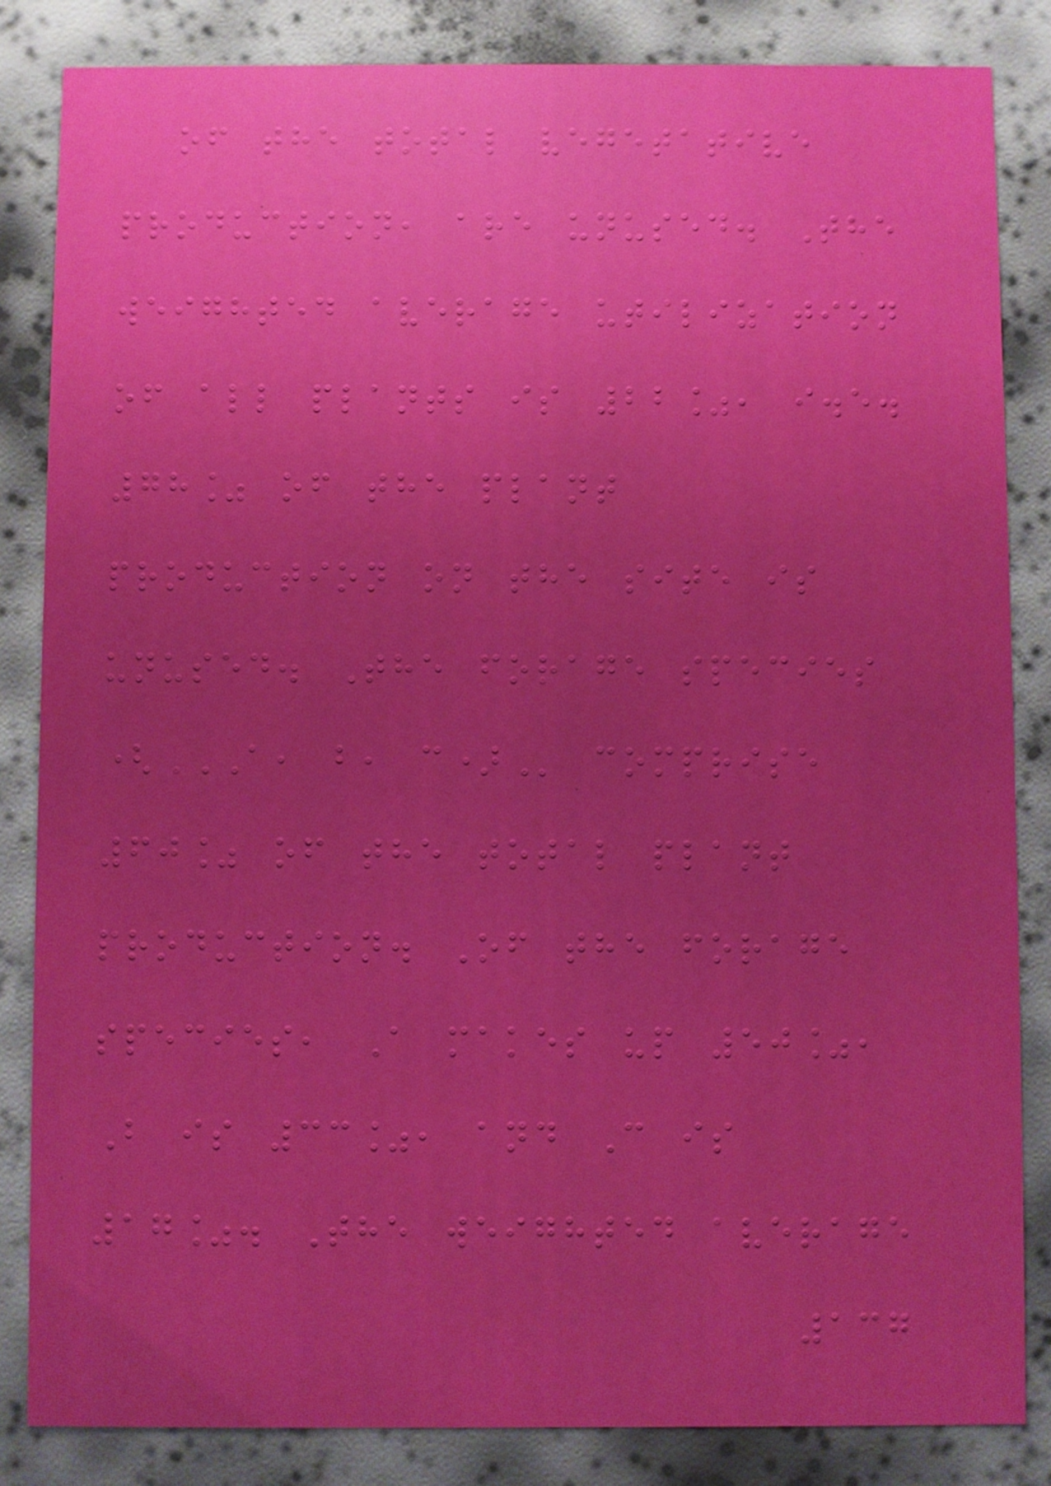of the total vegetative
production, are unused. The
weighted average utilization
of all plants is 22%, i.e.
78% of the plant
production on the site is
unused. The forage species
(A, B, C) comprise
60% of the total plant
production. Of the forage
species, A makes up 50%,
B is 33%, and C is
17%. The weighted average
137
